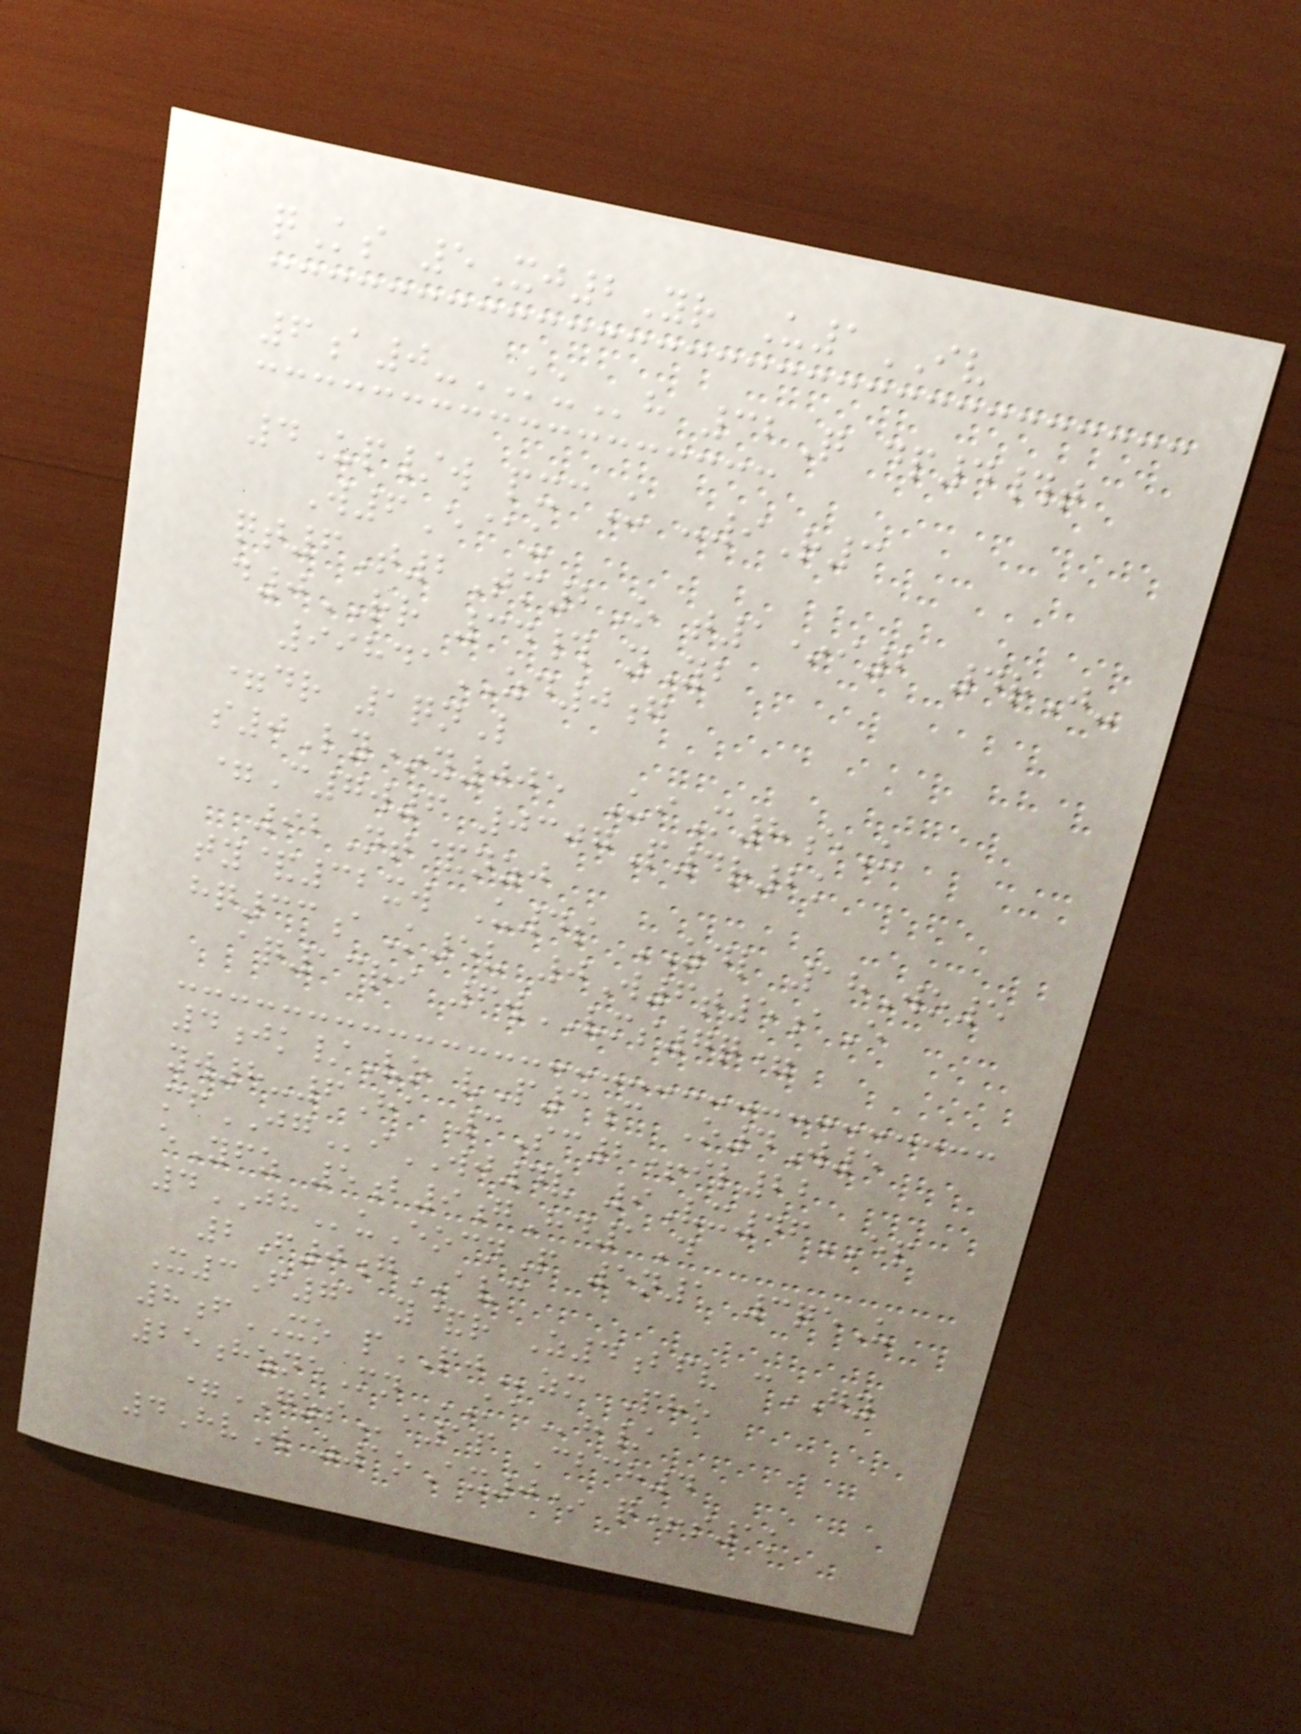qKs 5Xj2Yr U1IV
6a0-KUh 32Q dp4#t
4Up/w pxcU -9R3
W6E@u
qt6T2Tm2O t1*i2 4rJ-
d0RR 34# yYb
99841ZD0g
=dr 1qnL
s0Ly*y005 UiM8eU
=C7w6 0307P4r2k
92Nt&nzj
ty&32xw U4s ZDL 18Wo5
hq33aK5v 0W6t5aE
aq13ri 6wVMS7q=
4jk/Vo vP3c O4W5
yw8-6Ha 3Sc2+il22
mfJGiWJ4v 9Vx46EP
eYfz 5b9gHd1D
4JHuEocnP 5n1 3qeU
2F0gAVC
X3F71 y&r Z4bfv cGY
8fXO pPJzm Pho
25hzneMn KAh/
=GZSa1p Cbch4
4HvW z1oAx0* q+s1k
